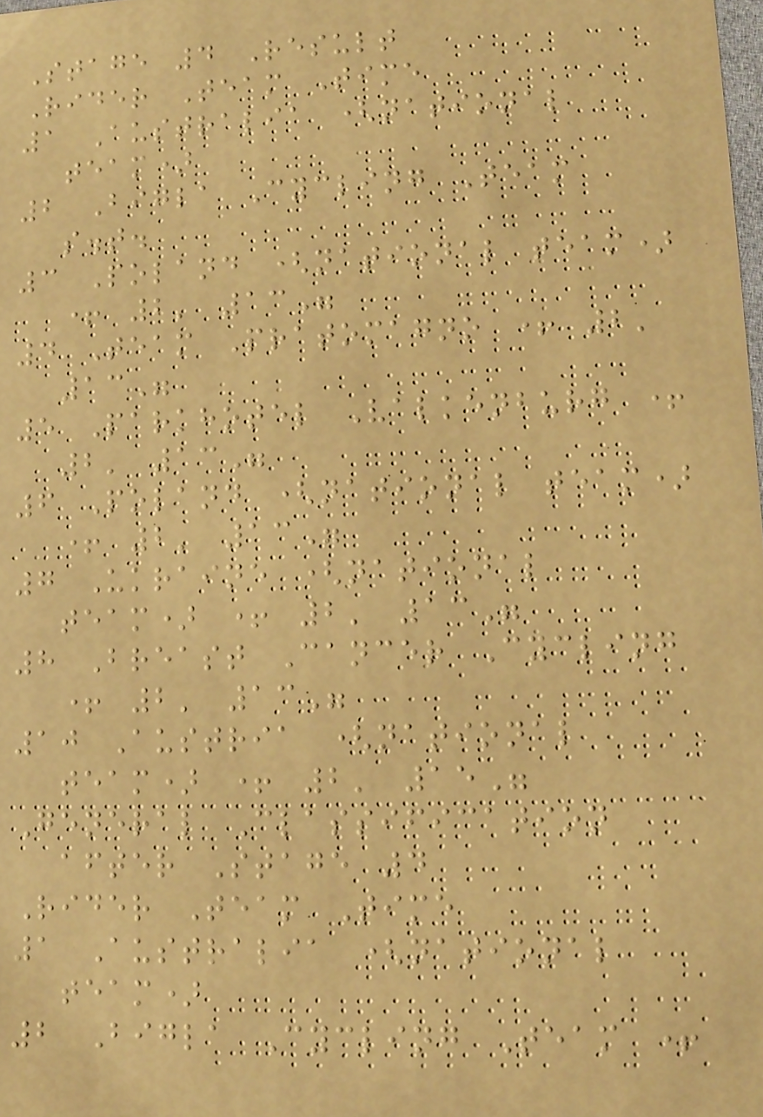Stage 4 Result
Rider Team Time
1 Australia (national
team)
2 Bigla Cycling Team
s.t.
3 Poland (national team)
+ 2' 13"
4 Team Pratomagno + 2'
13"
5 Parkhotel Valkenburg +
2' 13"
6 Poland (national team)
+ 2' 13"
7 Ukraine (national
team) + 2' 13"
8 Breast Cancer Cycling
+ 2' 13"
10 Austria (national
team) + 2' 15"
General Classification
after Stage 4
Rider Team Time
1 Australia (national
team)
2 Bigla Cycling Team +
